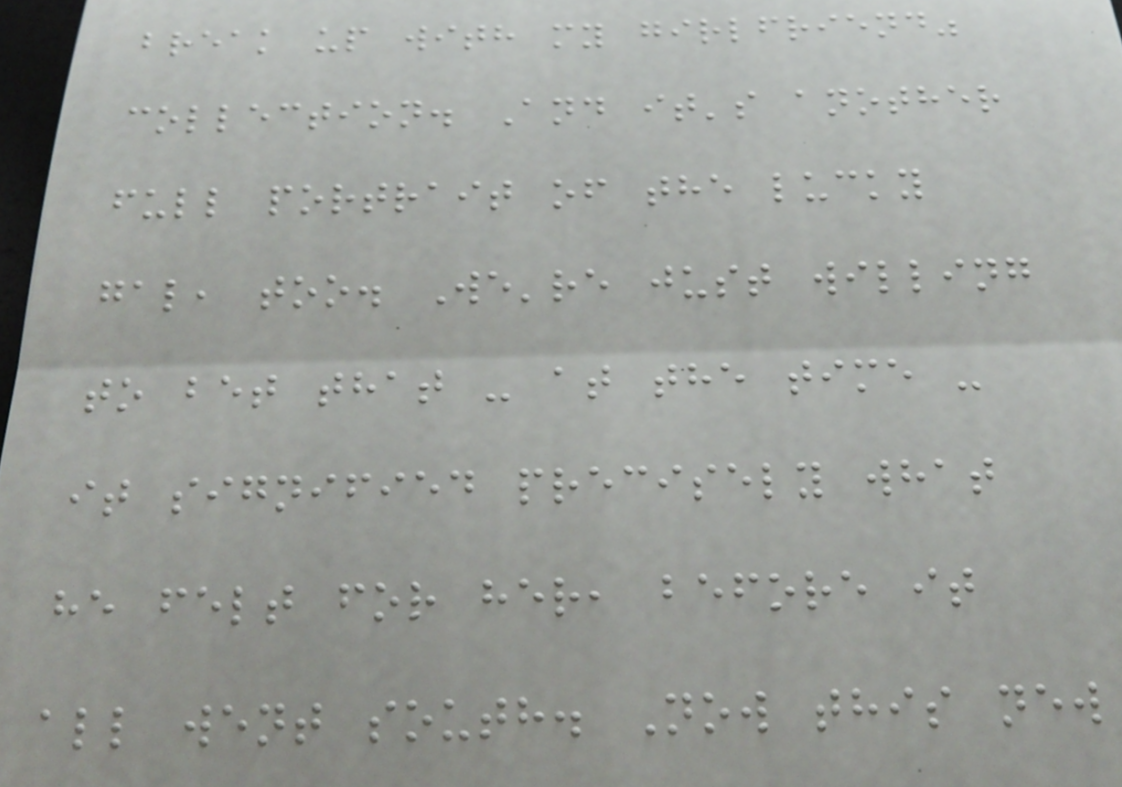break up with my girlfriend"
collection. And it's another
full portrait of the lucky
gal, too. We're just willing
to bet that - at the time -
it signified precisely what
he felt for her, before it
all went south. Now this new
